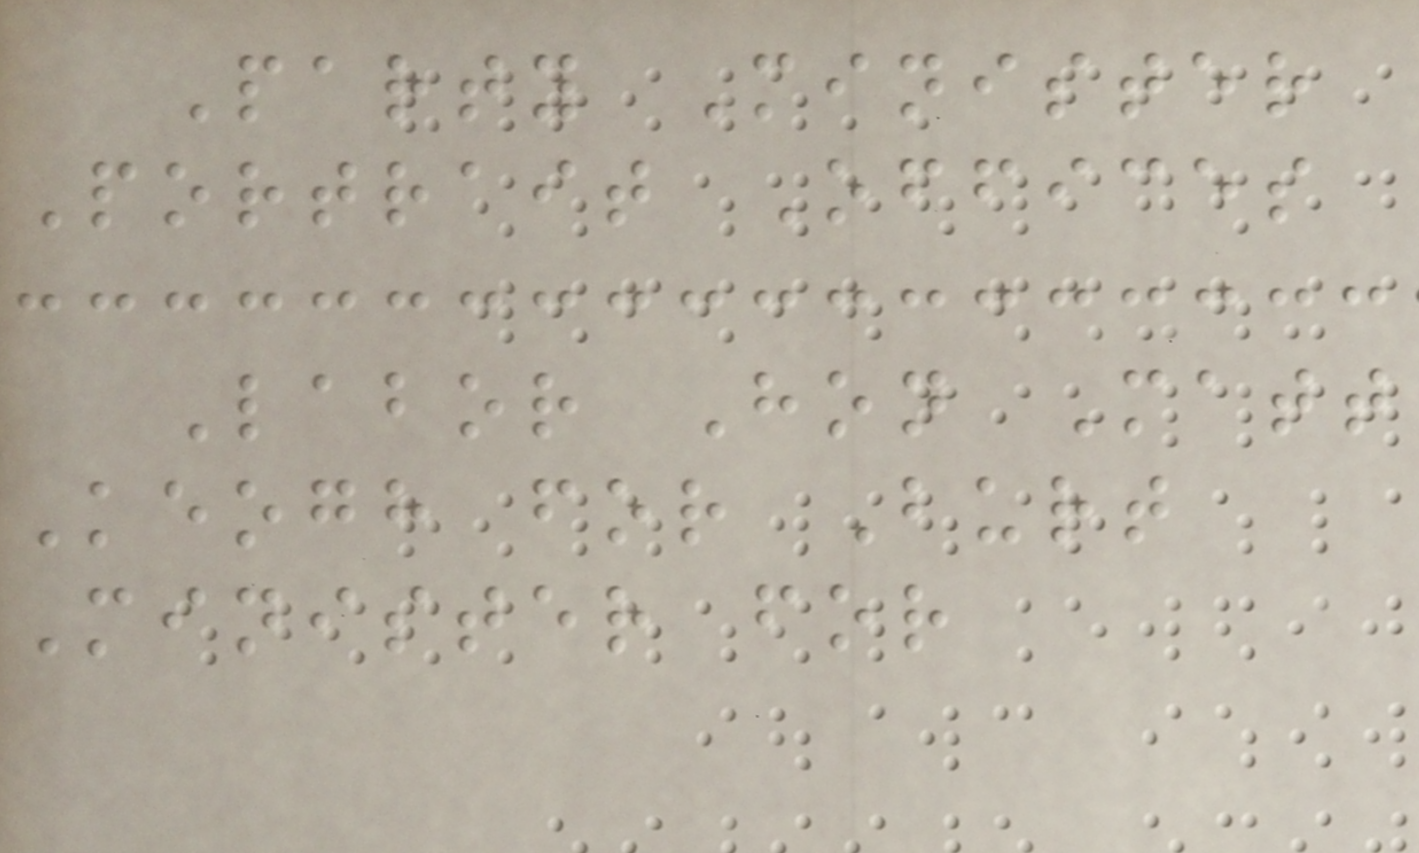Party Minister
Portrait Offices
Labor Hon Matt
Keogh for Burt
Minister for
